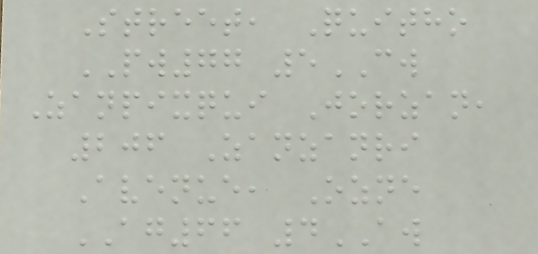Street, Quitho
PW77 5CW
Zanpixqui Jorzan,
206 Zanzanri
Avenue, Ozne
AG66 4AW
